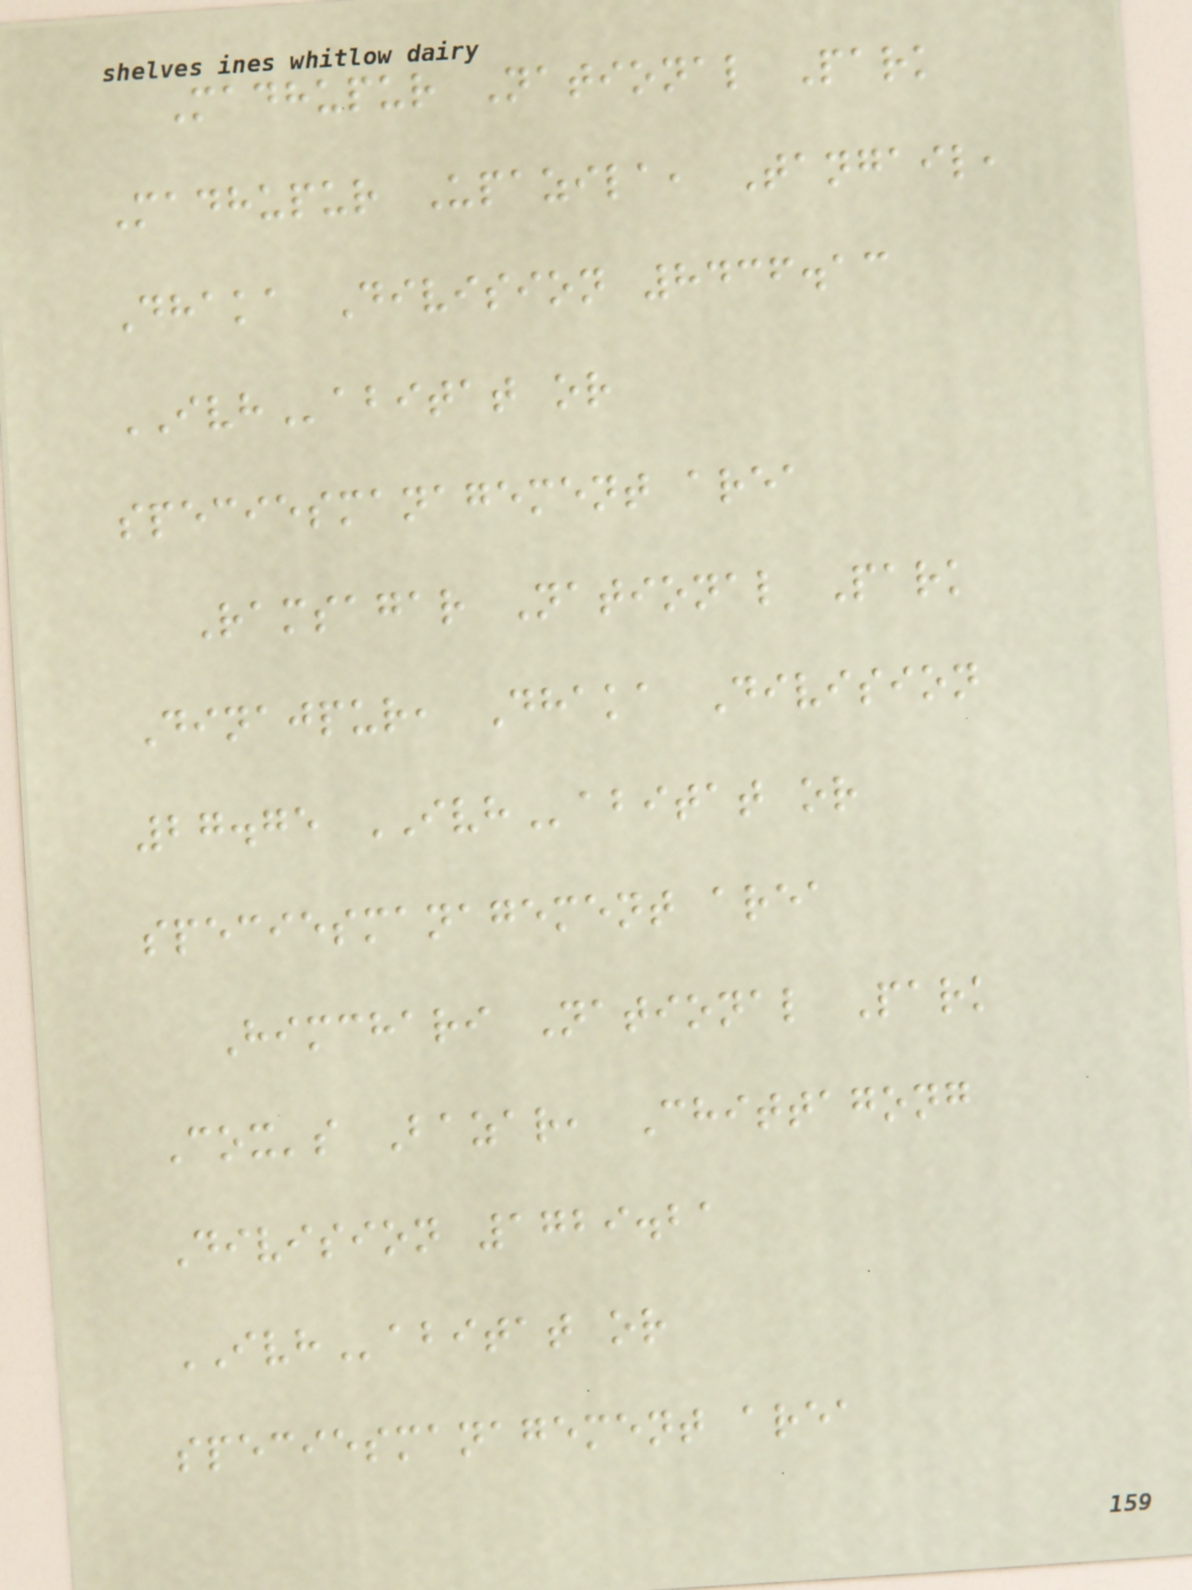Madhupur National Park
Madhupur Upazila, Tangail,
Dhaka Division 8436.13
IVHabitat or
speciesmanagement area
Ramsagar National Park
Dinajpur, Dhaka Division
27.75 IVHabitat or
speciesmanagement area
Himchari National Park
Cox's Bazar, Chittagong
Division 1729.21
IVHabitat or
speciesmanagement area
